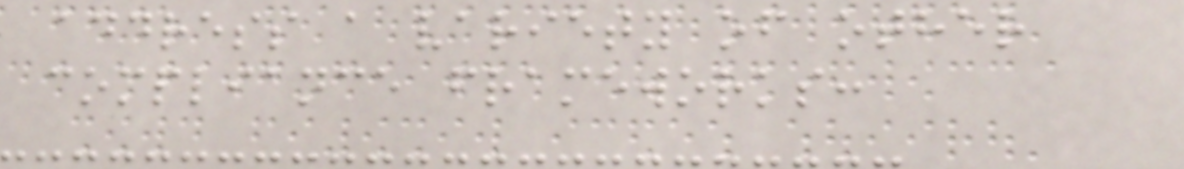address a variety of other
compliance frameworks:
